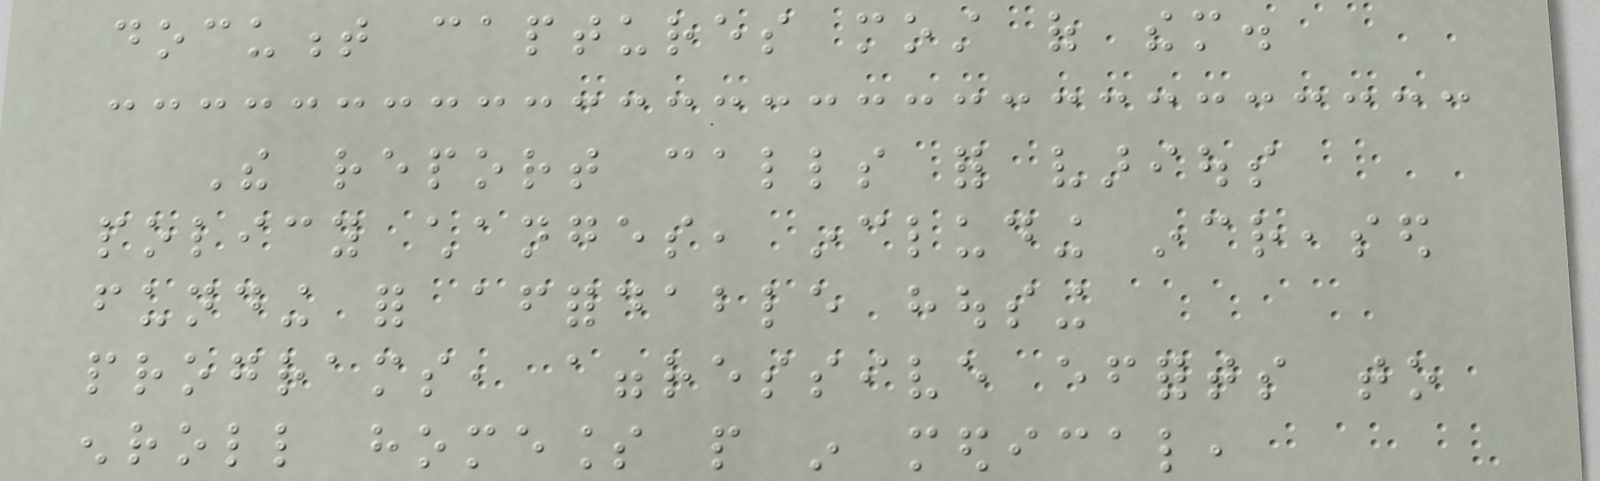document captures most of them.
The report calls for various
policy changes, including increased
funding for affordable housing
programs, aggressive efforts to
enroll homeless people in medical,
